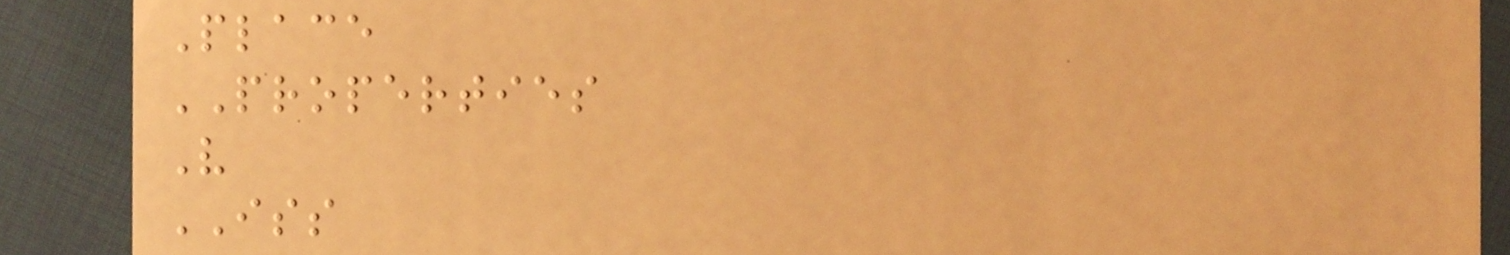Place
PROPERTIES
V
ISS
